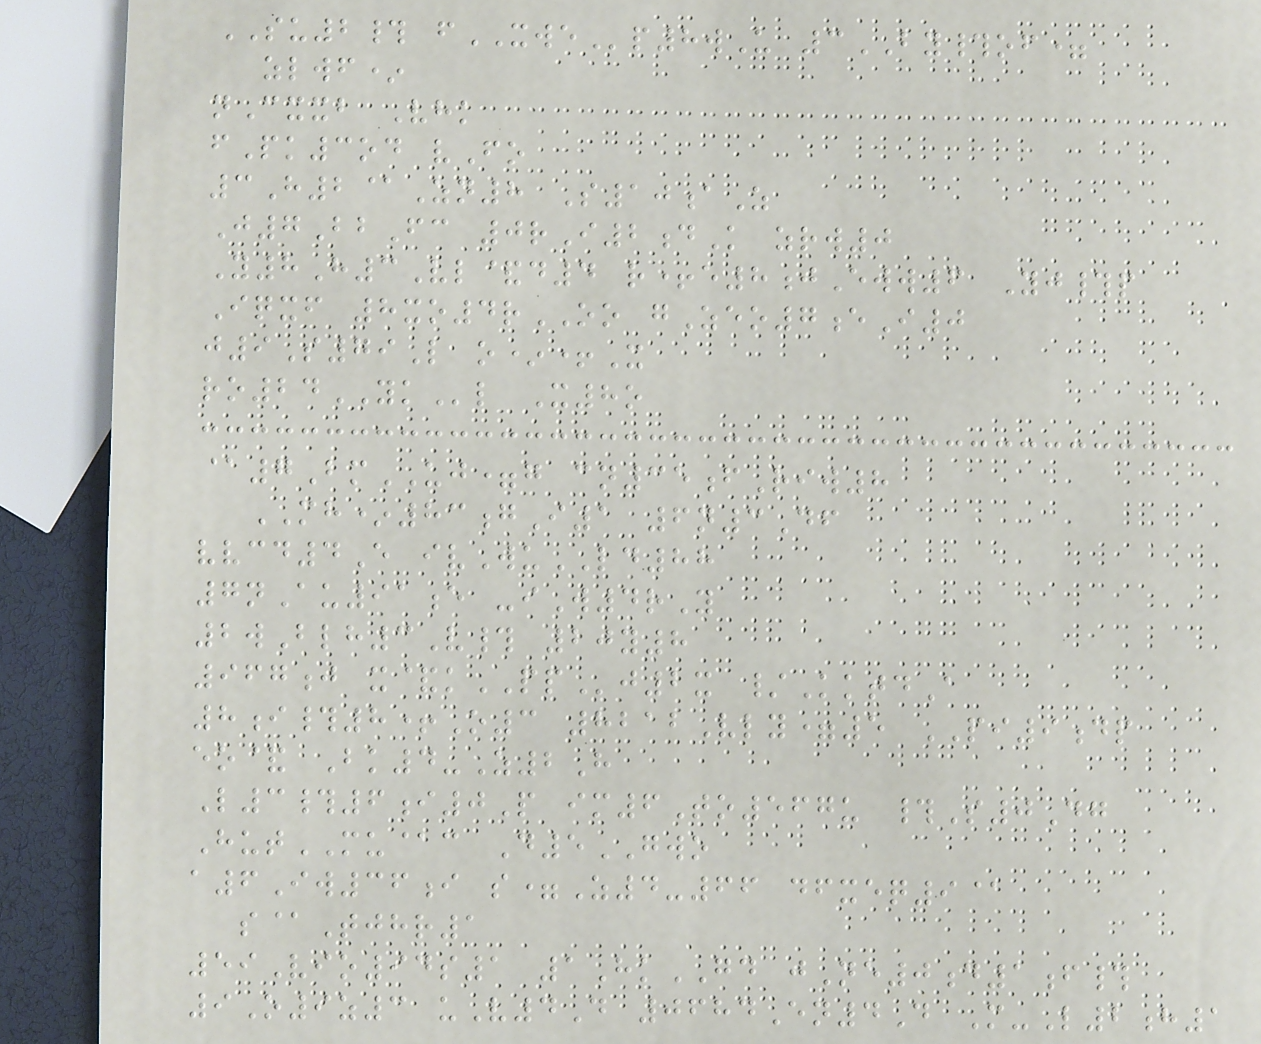SU2# fXWEp8wU 3BY#of=
zlwf*
nCxxb Vhk
fPk3od vFo
3H2@Zn8 S10aZ
J7BbFc 0rI2dK zrw0
Y8H3Vl&d4 r+e8jEww6 Yj#p
Iqxf 8xo4rOO gZeo7eI0
j9S79L o*+X
ro24YKl X8o
@7BmUJ=g cn35fRiw8
MH*83gI1 6n3Df
vvcd4E ivWuLD88
7nAu91e -iW4rY
2wBlh3V# 20y8
967j x&kPPj2x /KktdA
8i#8+O3 8212Vly=5 PI9dp
eo& Bk4-Z2H
L3#6i0P im6To567u #S0Dg
HutMU@c D5GWO
a6Iw36i s=Z4-66 dfxeq9@
s@Tjhr1
59Vio94s1 1HkGD jNe0d1f#
9O9z3 uV4D 0684En4D M-L2h1
